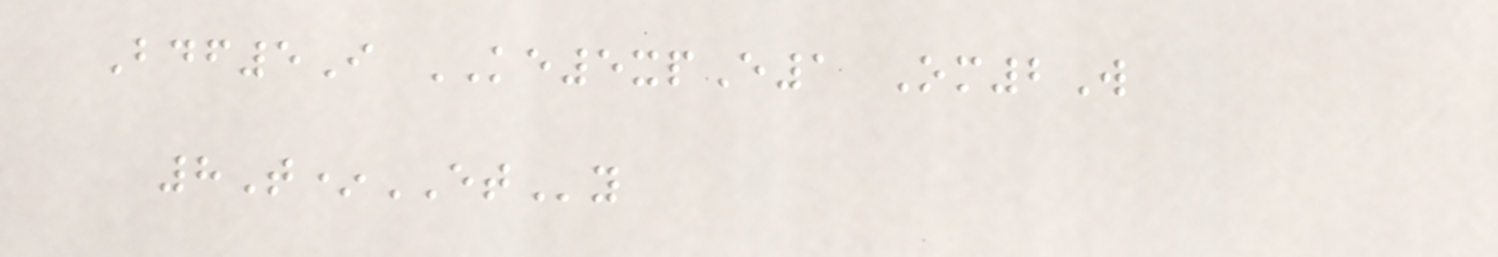Bdf5I KE5xpE1 Om2W
8T*ETy
